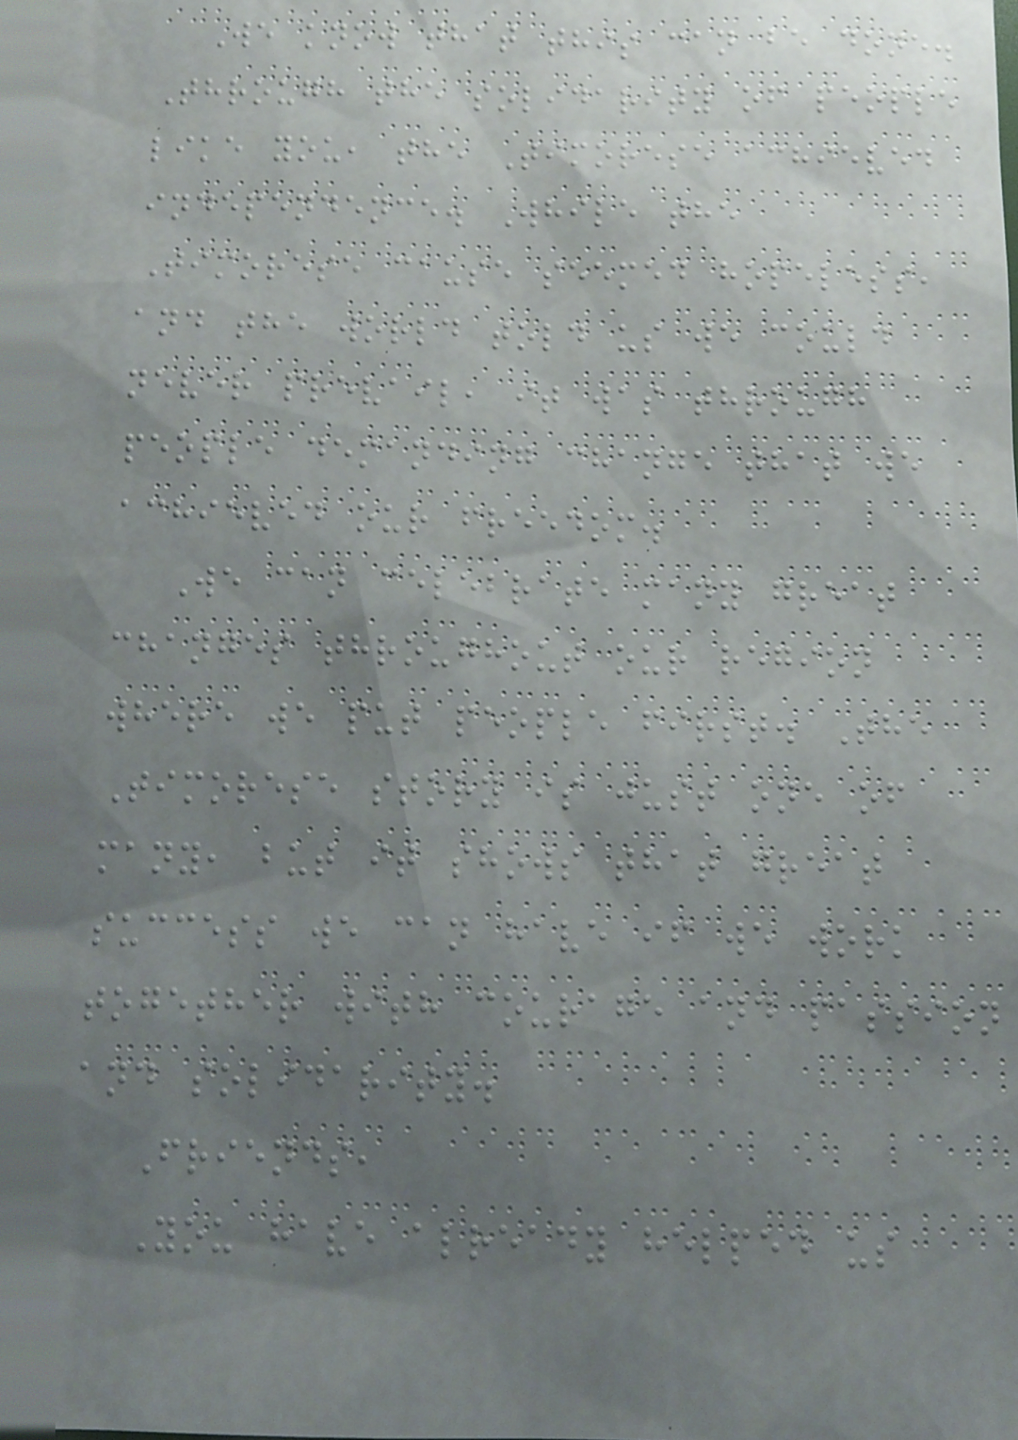We know that this can be done.
Through the solidarity of people
like you, the Timorese achieved
independence. While the
Timorese cause seemed hopeless,
and the world told us we could
never prevail, it was through
people demanding change that we
achieved our freedom.
We can celebrate many great
changes throughout our region
where we put people first. The
Timorese story is just one of
many, but it shows that great
success we can have if we work
together with courage and passion
and solidarity.
Friends,
You have already helped us
